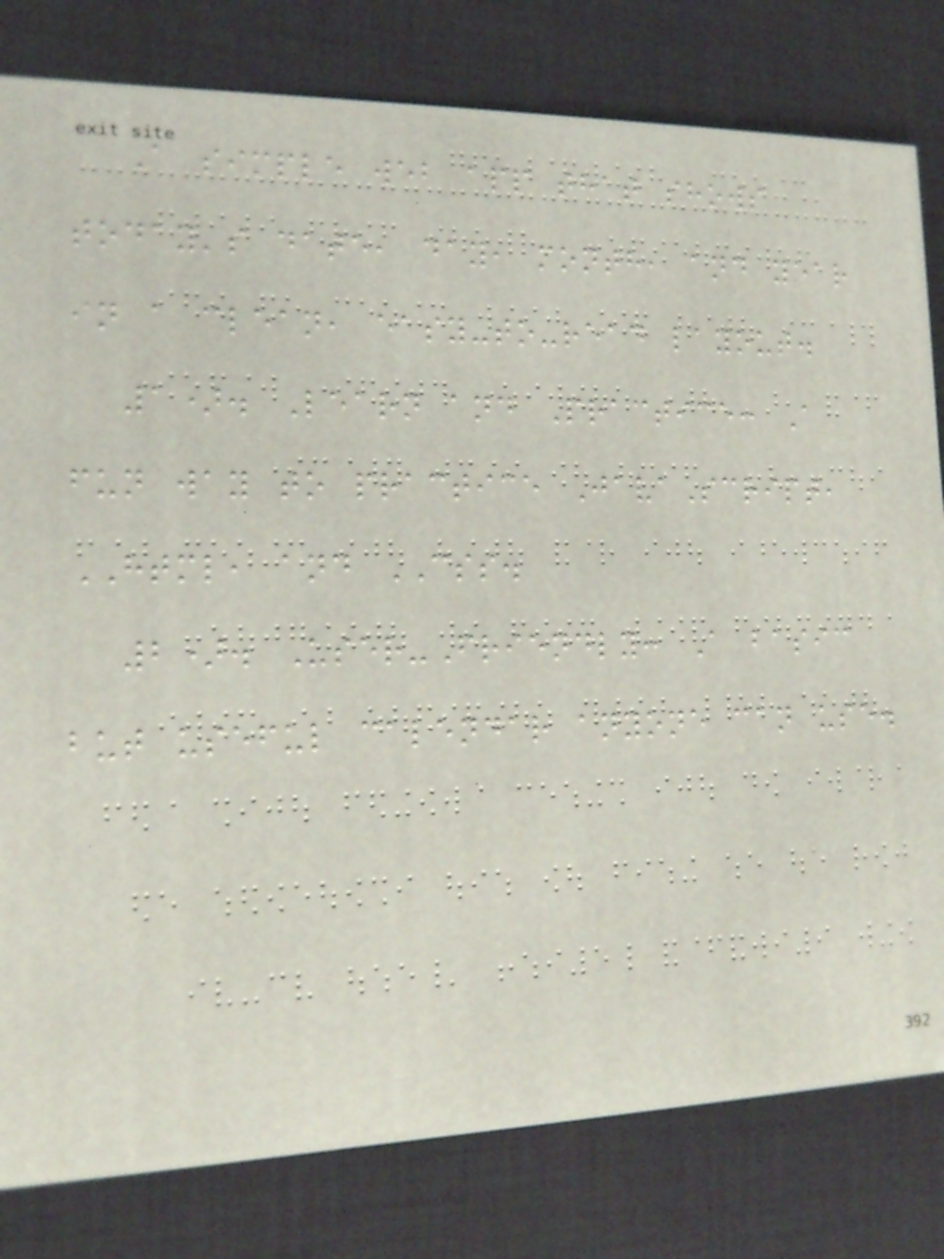A simple web app that shows
today's date, day, month, and year
in a clean, easy-to-read layout.
1). Learn and Practice: A
fun way to practice JavaScript,
HTML, and CSS.
2). User-Friendly: A basic
but useful calendar anyone can use.
